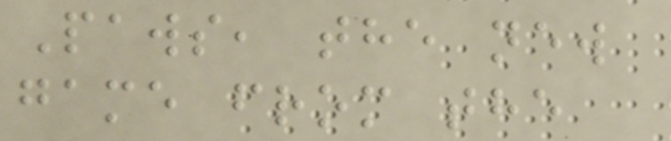Paws, the new
game from the
